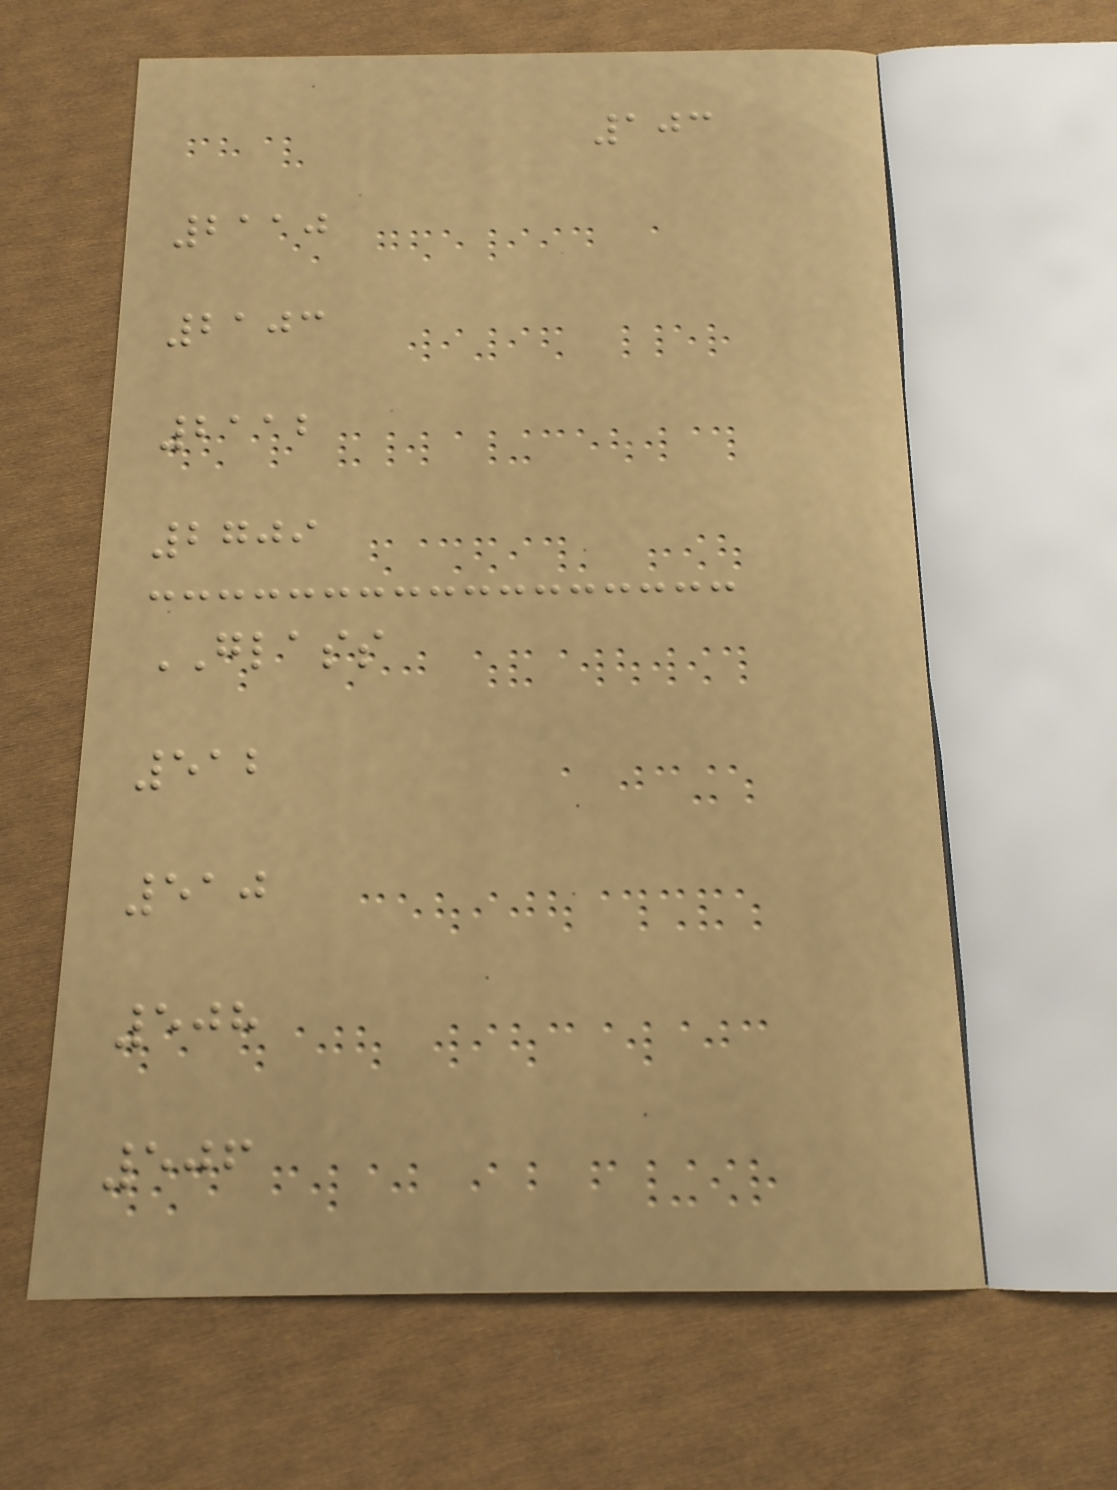103
2110
2103
2112
2709
GLASS
512
510
508
506
